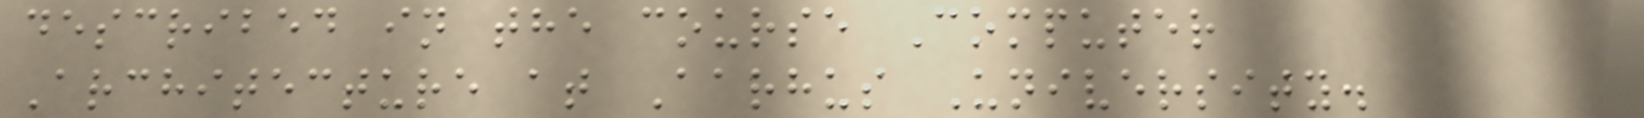described in the course Computer
Architecture at Aarhus University.
